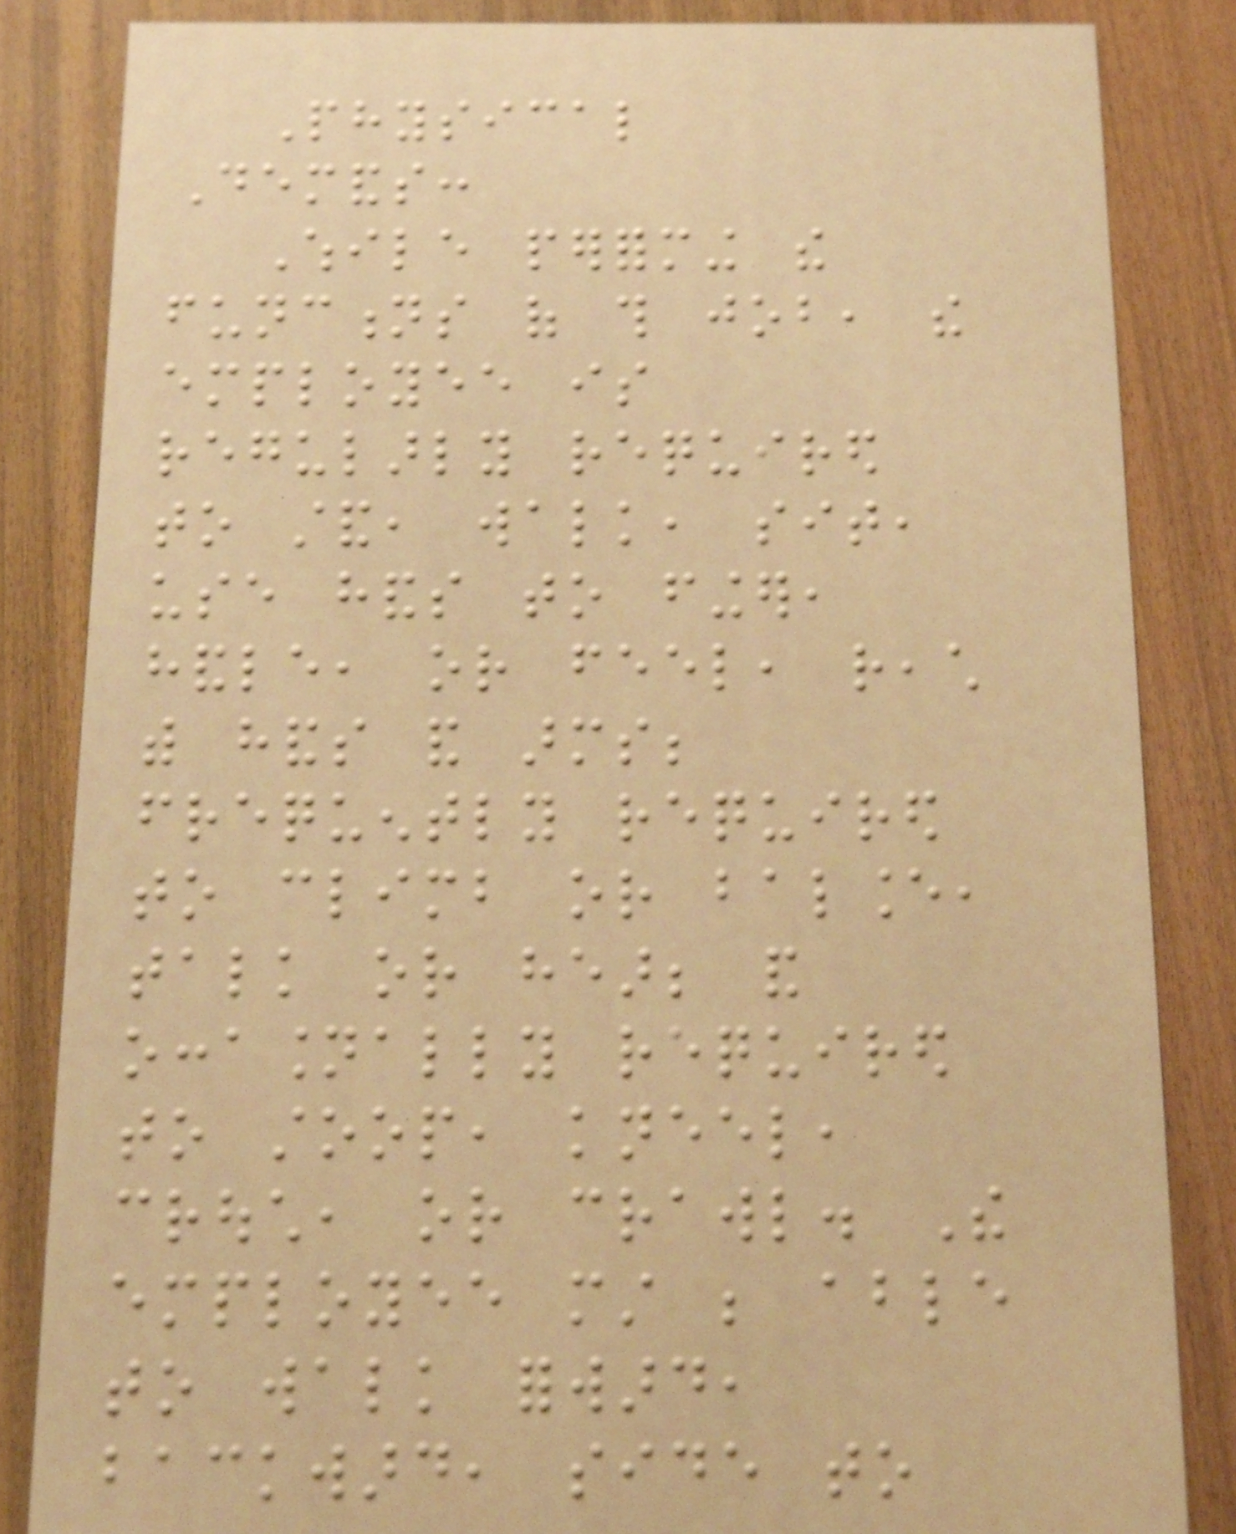Physical
Demands:
While performing the
functions of this job, the
employee is
regularly required
to stand, walk, sit,
use hands to finger,
handle, or feel, reach
with hands and arms;
frequently required
to climb or balance,
talk or hear; and
occasionally required
to stoop, kneel,
crouch, or crawl. The
employee must be able
to walk forward,
backward, side to
